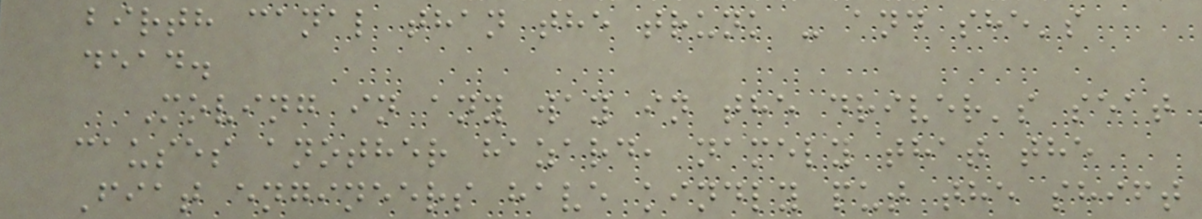birth canal than the trunk - and she's
dead.
Moving in any way in the driver's seat
causes another hazard, namely that the
Fiat engineers have kindly put the shift
